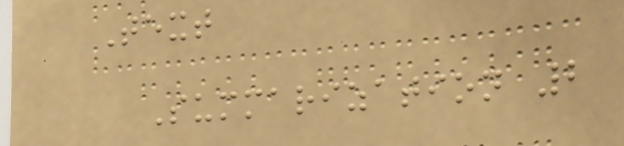Text
Summarization 2
